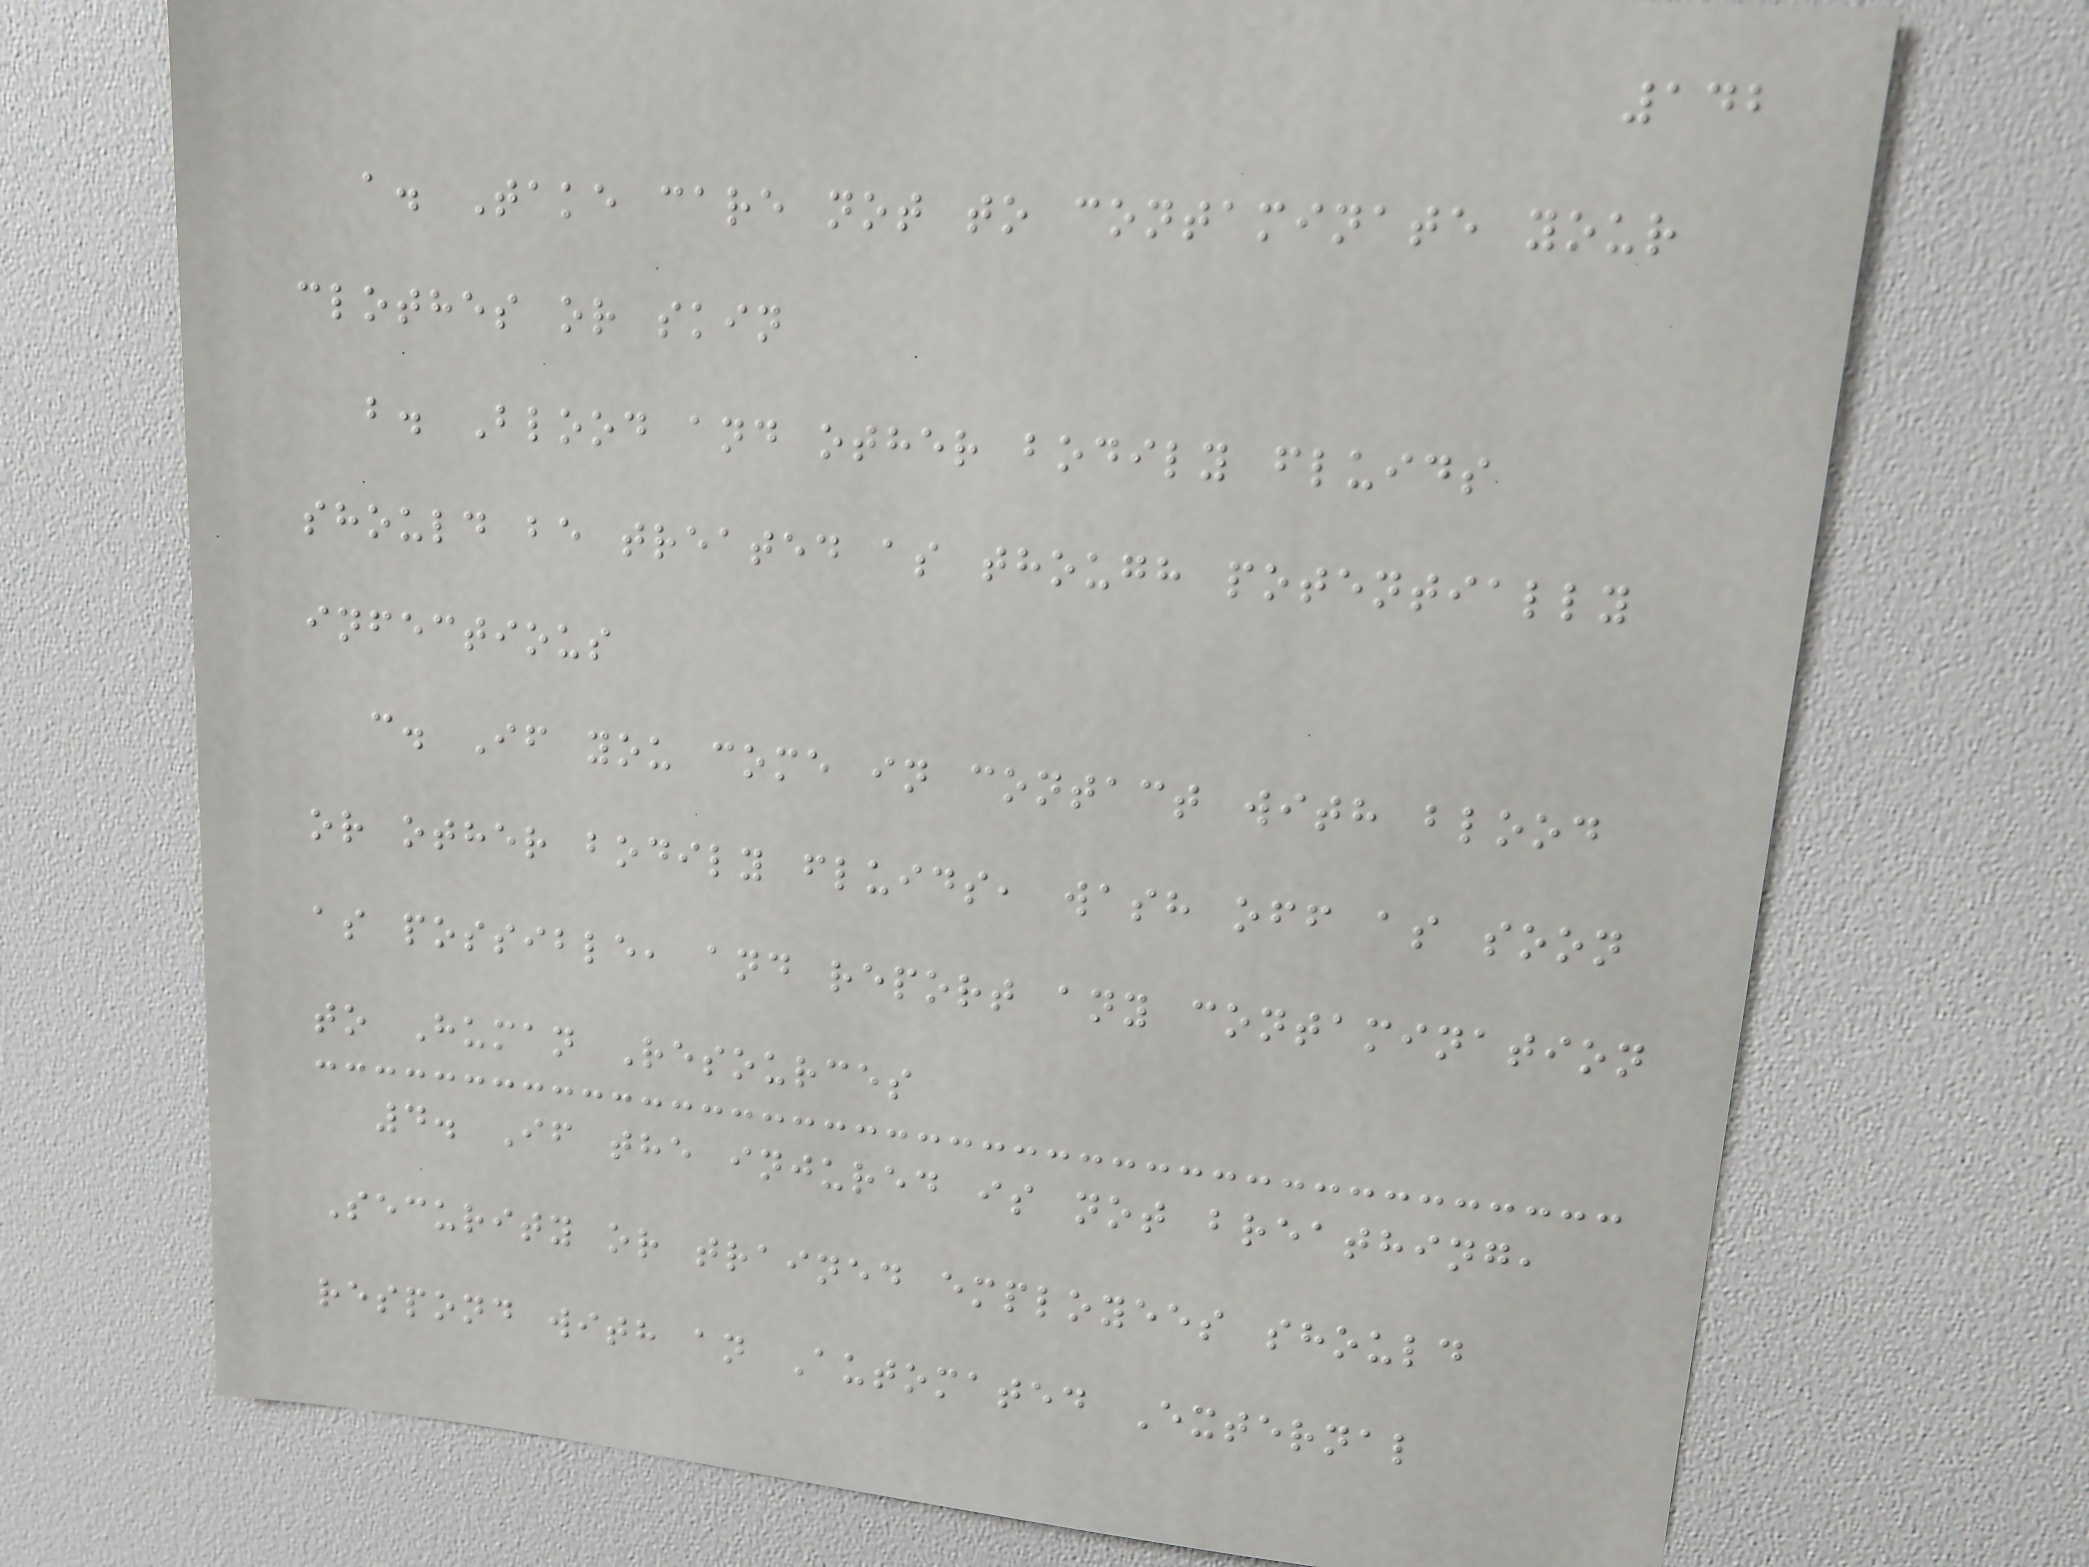142
a. Take care not to contaminate your
clothes or skin
b. Blood and other bodily fluids
should be treated as though potentially
infectious
c. If you come in contact with blood
or other bodily fluids, wash off as soon
as possible, and report any contamination
to Human Resources
4. If the injured is not breathing,
Security or trained employees should
respond with an Automated External
